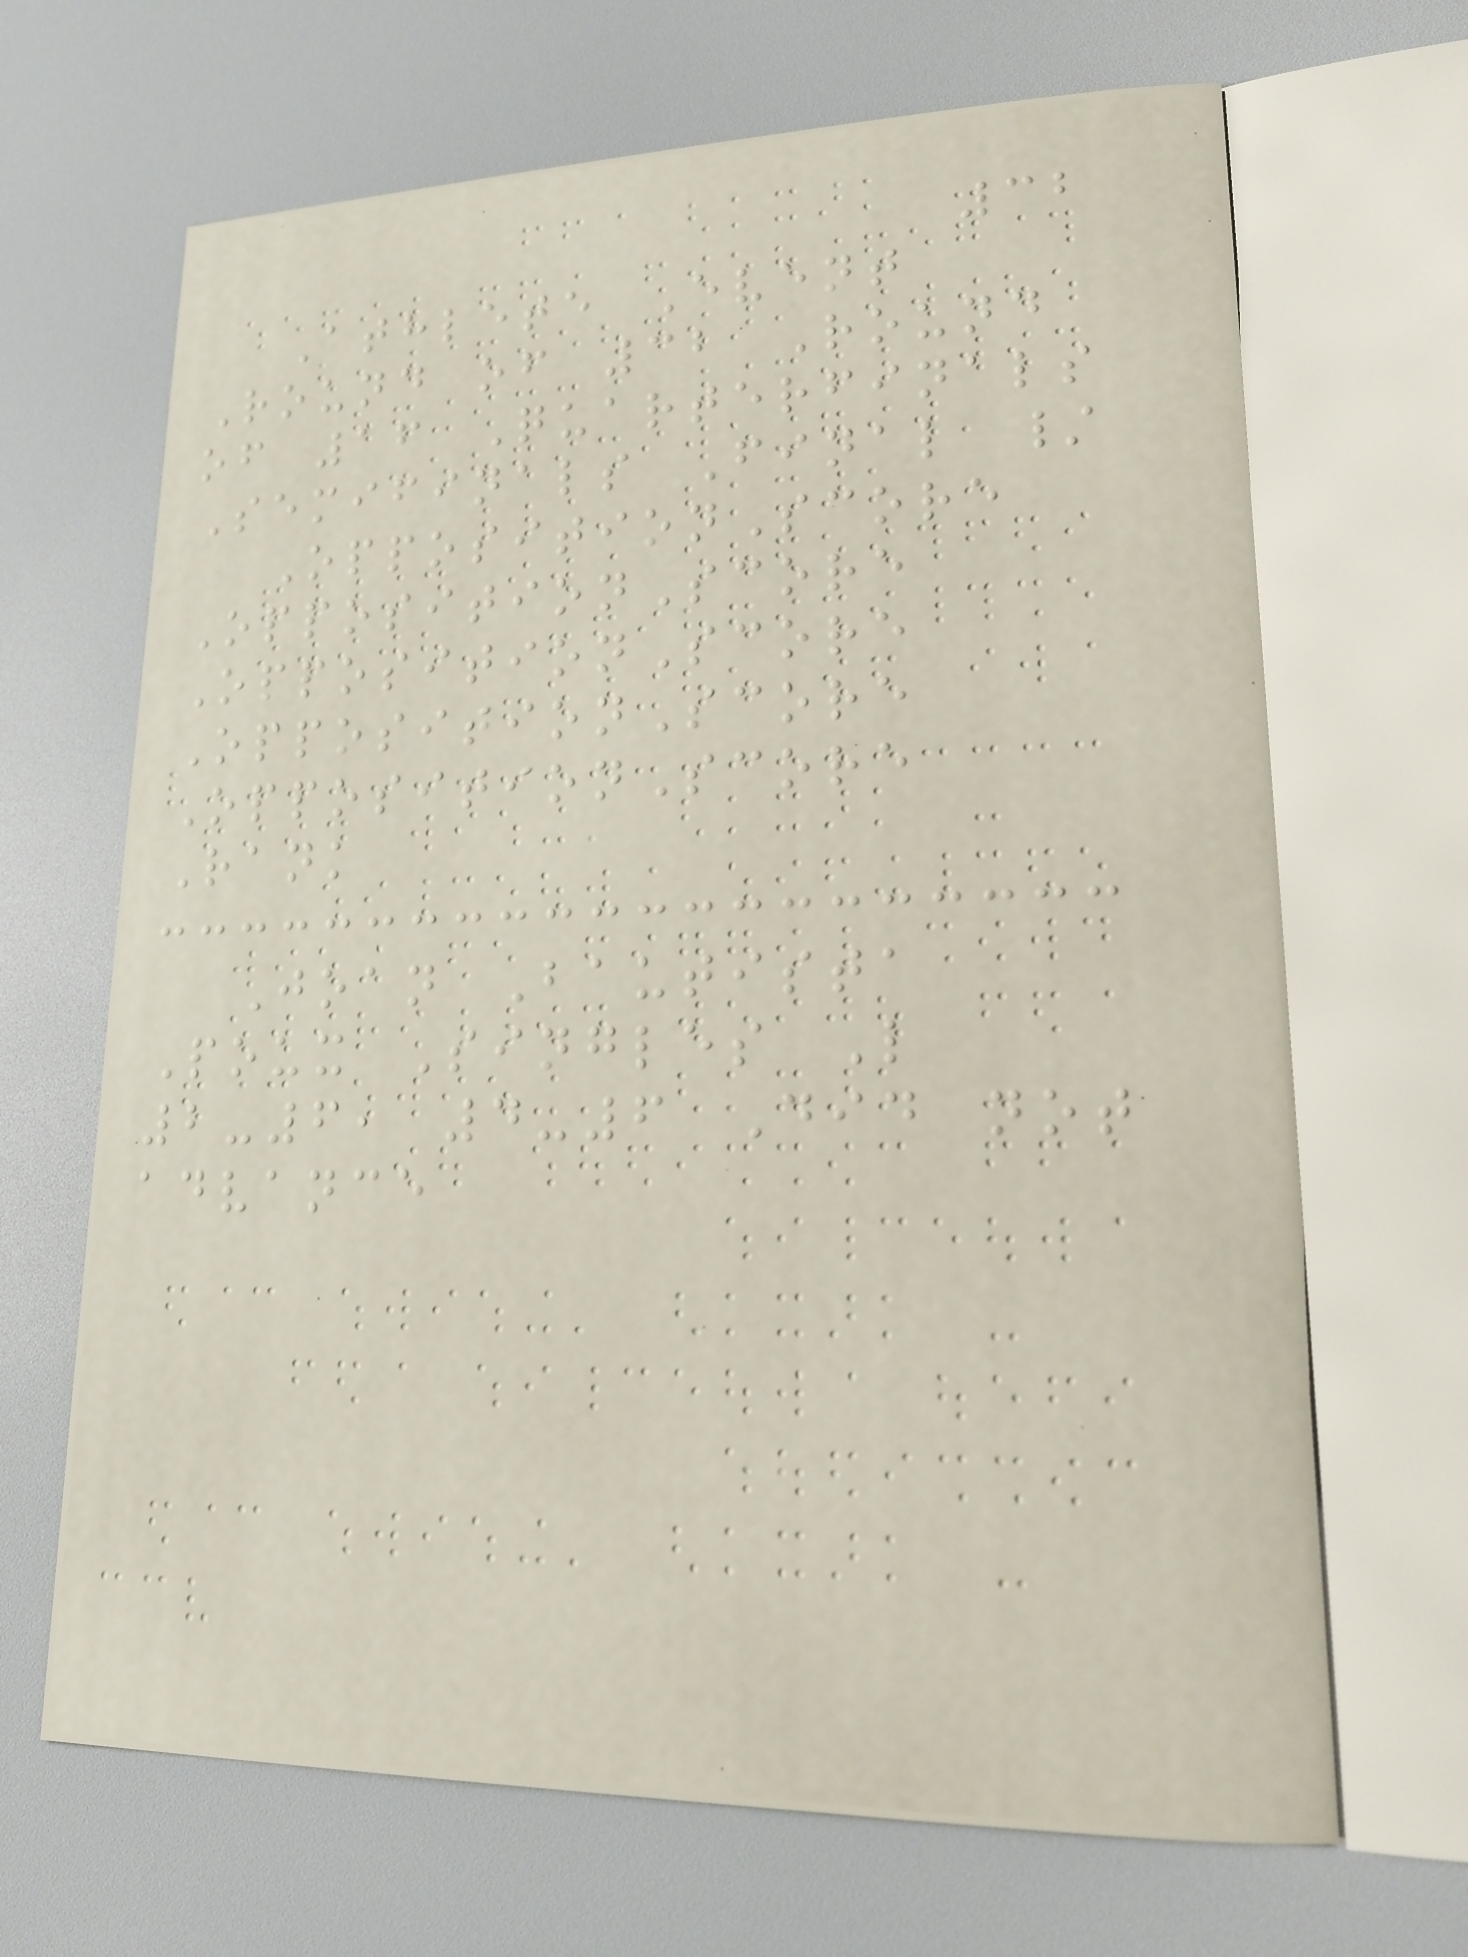32
Athlete Event
Round of 32 Round
of 16 Quarterfinals
Semifinals Final /
OppositionScore
OppositionScore
OppositionScore
OppositionScore
OppositionScore
Rank
Joan Bautista
Poux Singles L
2-6, 4-6 Did not
advance
